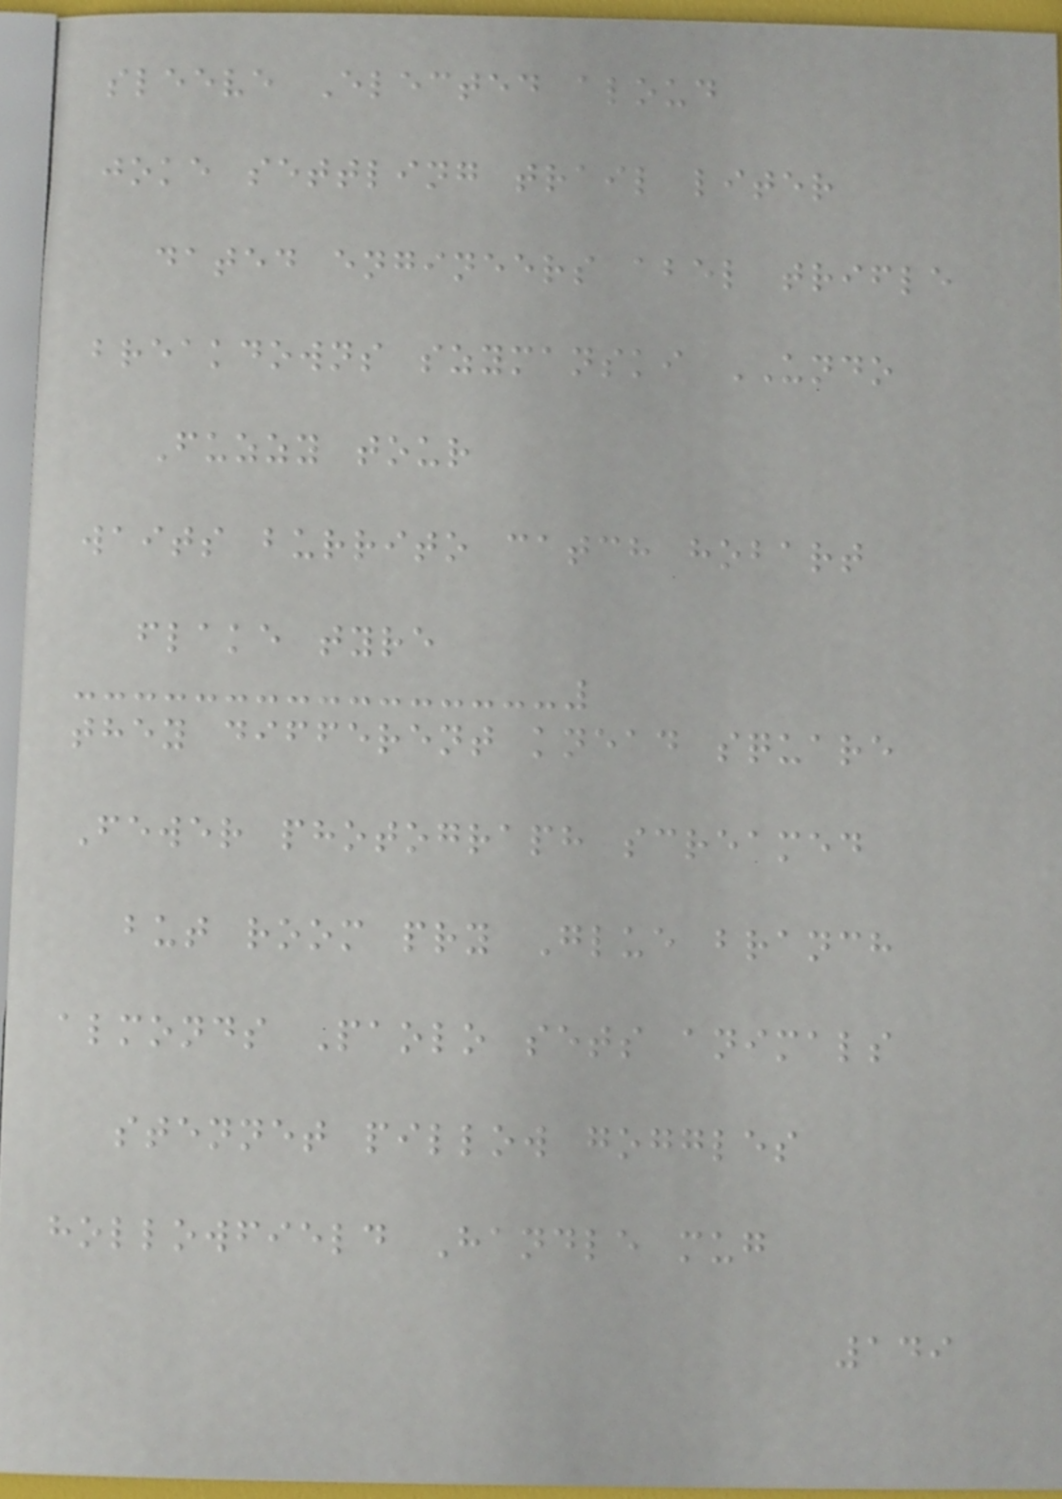sleeve Elected aloud
joke settling trail liter
dated engineers abel trifle
breakdowns szymanski UNDO
Fuzzy tour
waits burrito catch hobart
flake tyre
they different knead square
Fewer photograph screamed
but room pry Glue branch
almonds Paolo sets animals
stennet pillow goggles
hollowfield Handle mug
149
